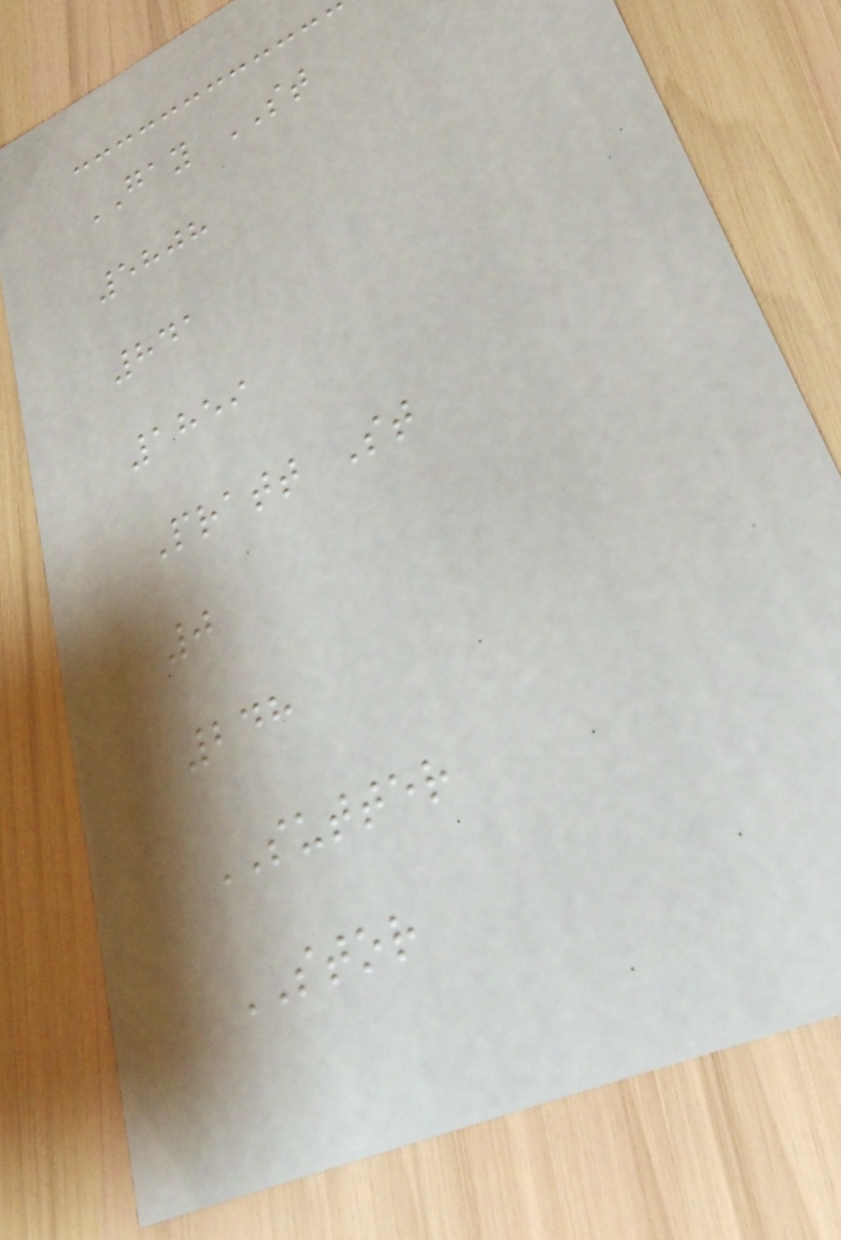GAY ST
5808
841
1859
Pratt St
0
248
SUTTER
STOR
